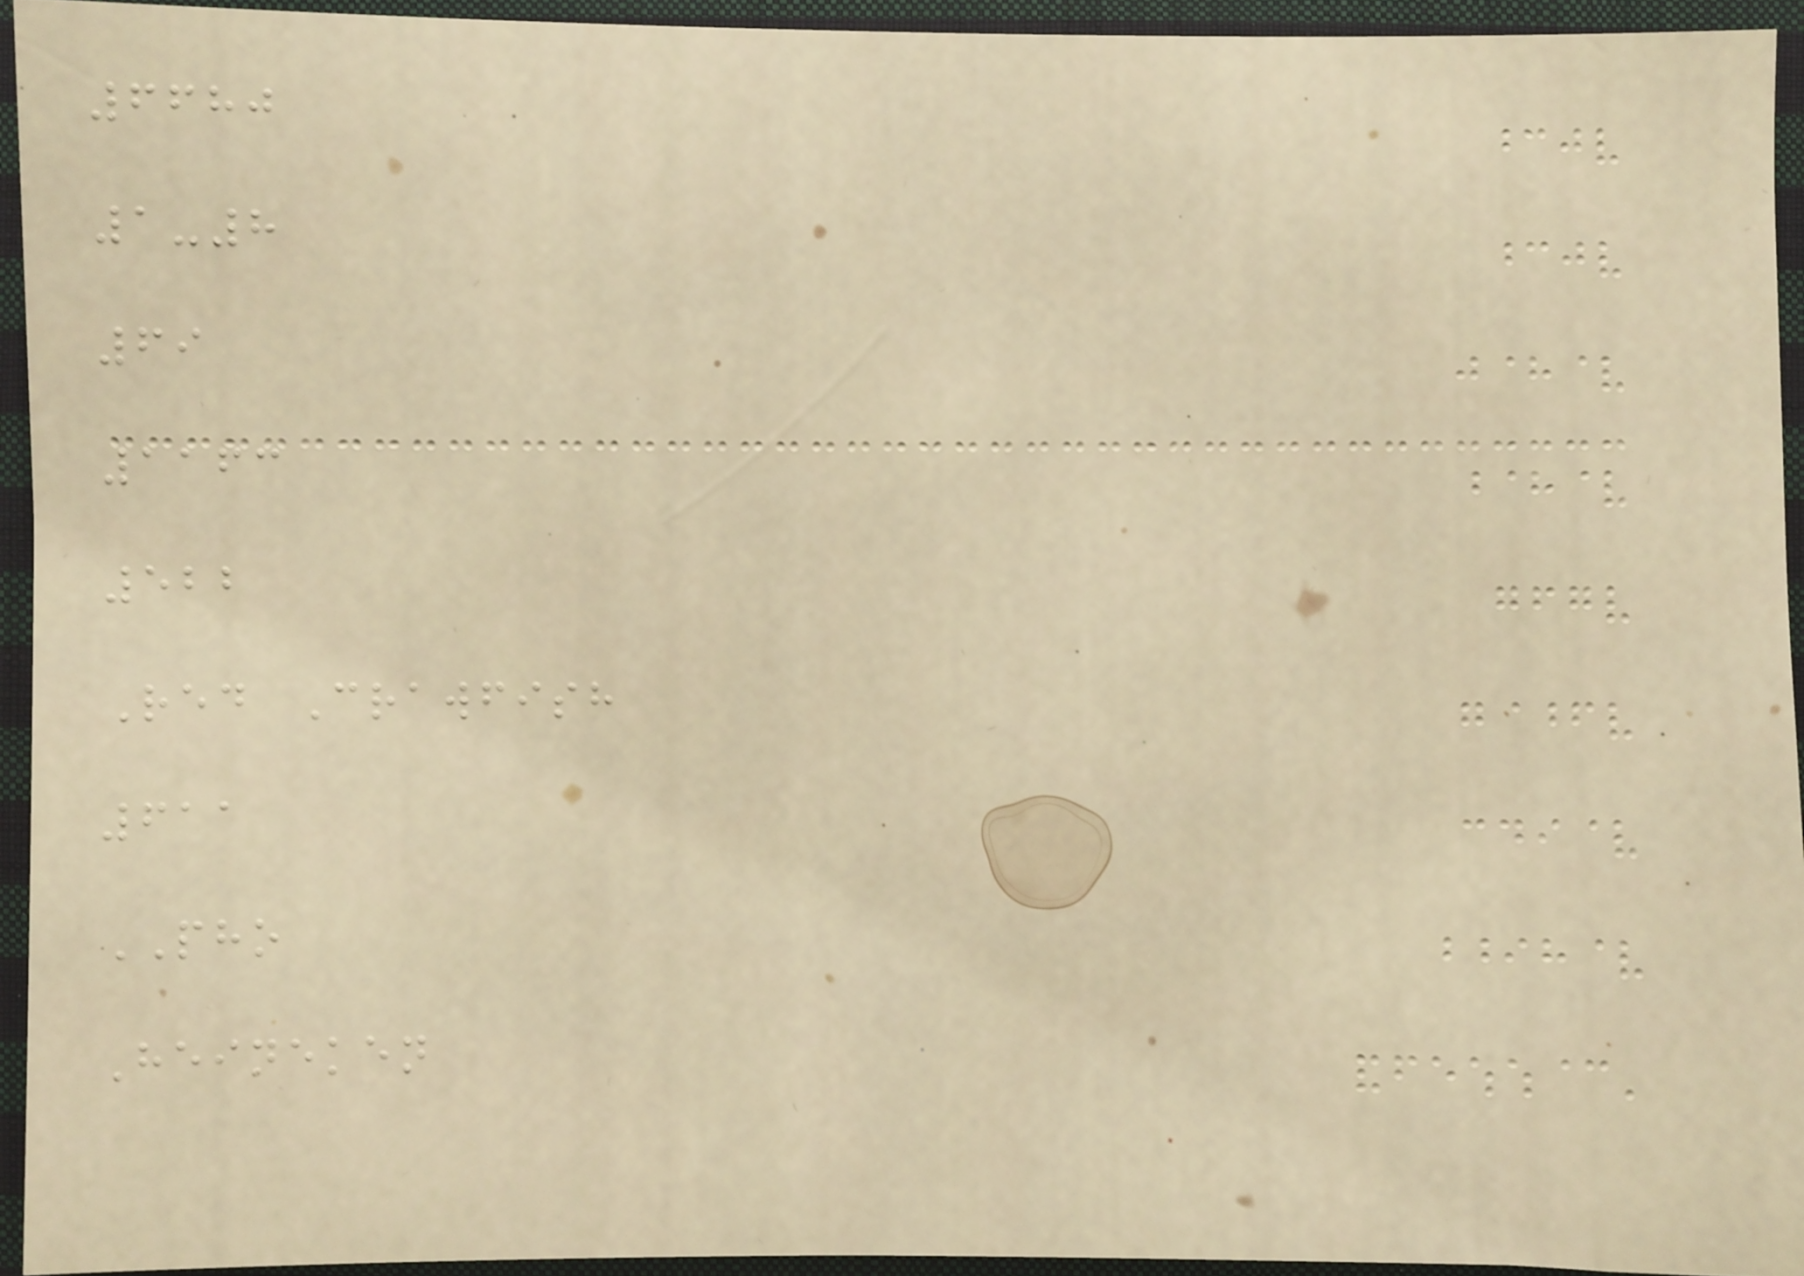6680
1-8
69
1163
522
Red Crawfish
611
PHO
Heineken
